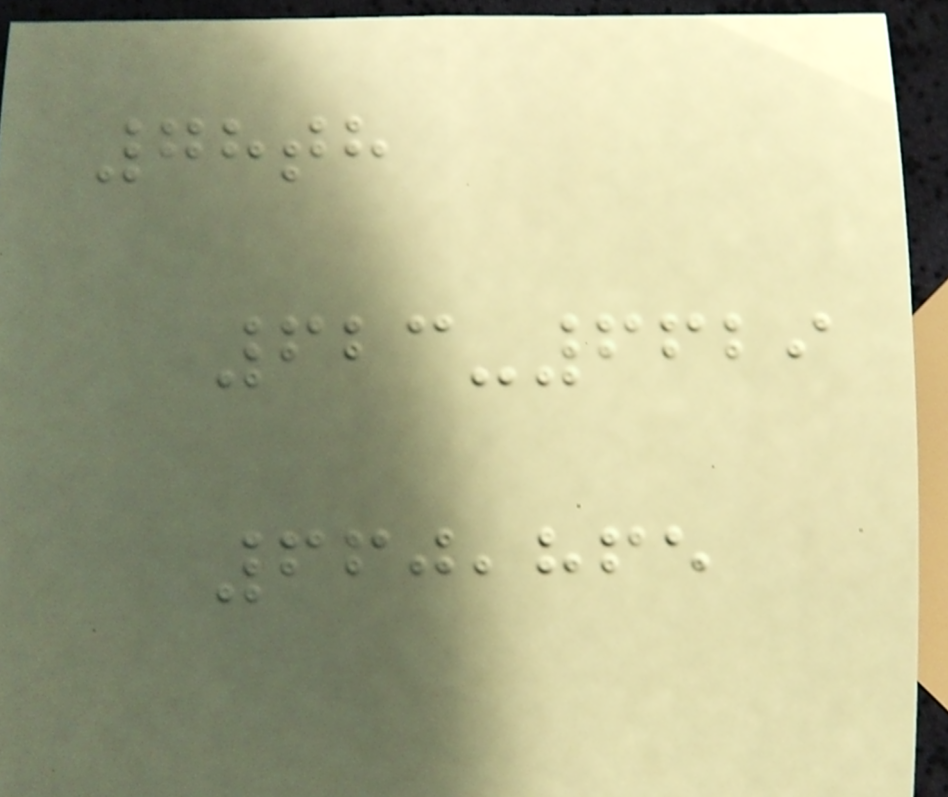78th
623-6629
660,865
